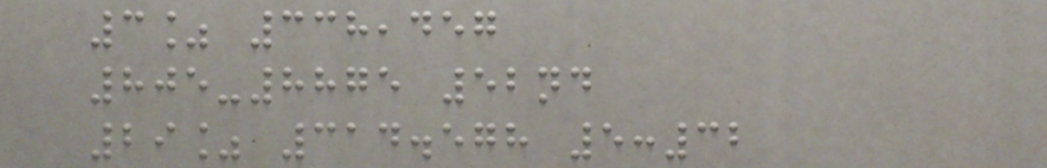3% 338,457
805-8875 52nd
29% 314.578 5:32
